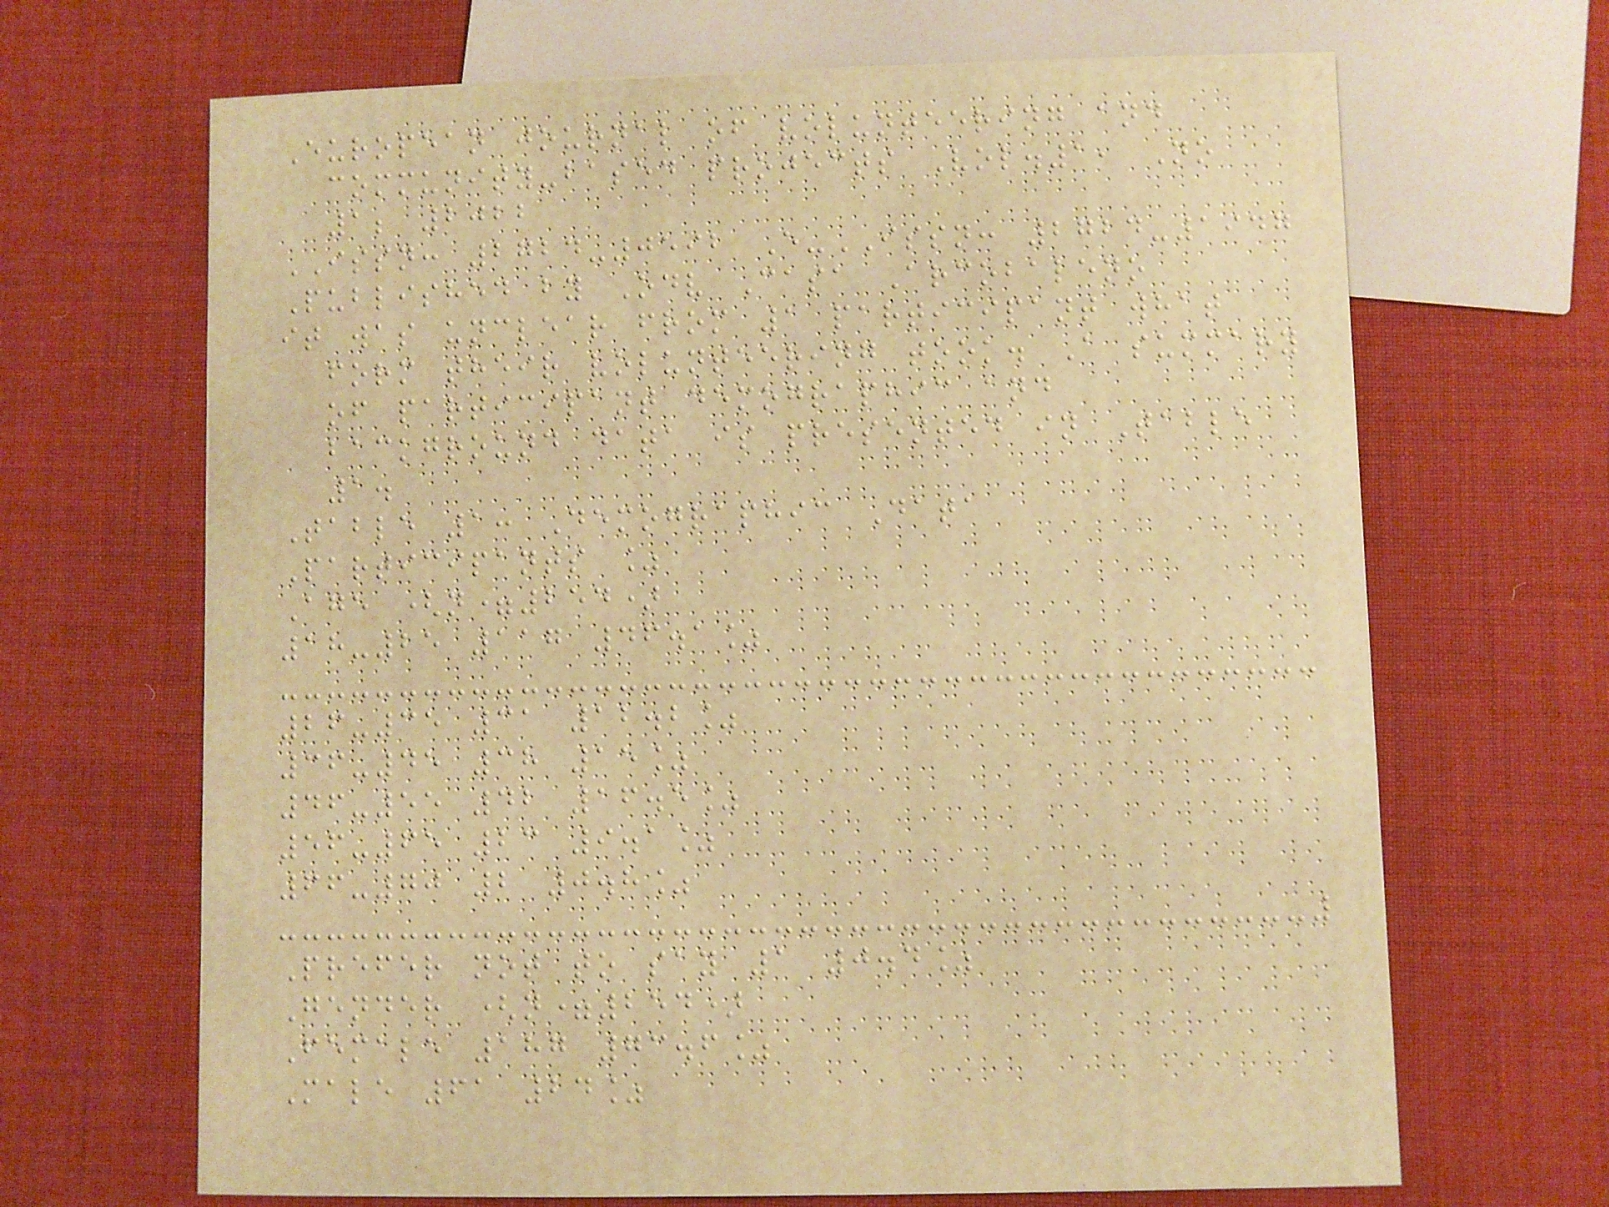European journal of volunteering and
community-based projects Vol.1, No
1; 2022
ISSN: 2724-0592 E-ISSN: 2724-1947
Published by Odv Casa Arcobaleno
it was unclear from 1 participant what
form their volunteering took. A summary
of participant demographic and
background data is presented in Table
1.
Table 1: Demographic Data
Participants %
Age (n=254)
18-25 117 46.1%
26-35 31 12.2%
36-45 38 15%
46-55 42 16.5%
56-65 23 9.1%
66-70 2 0.8%
Prefer not to say 1 0.4%
Gender (n=254)
Female 187 73.6%
Male 61 24%
